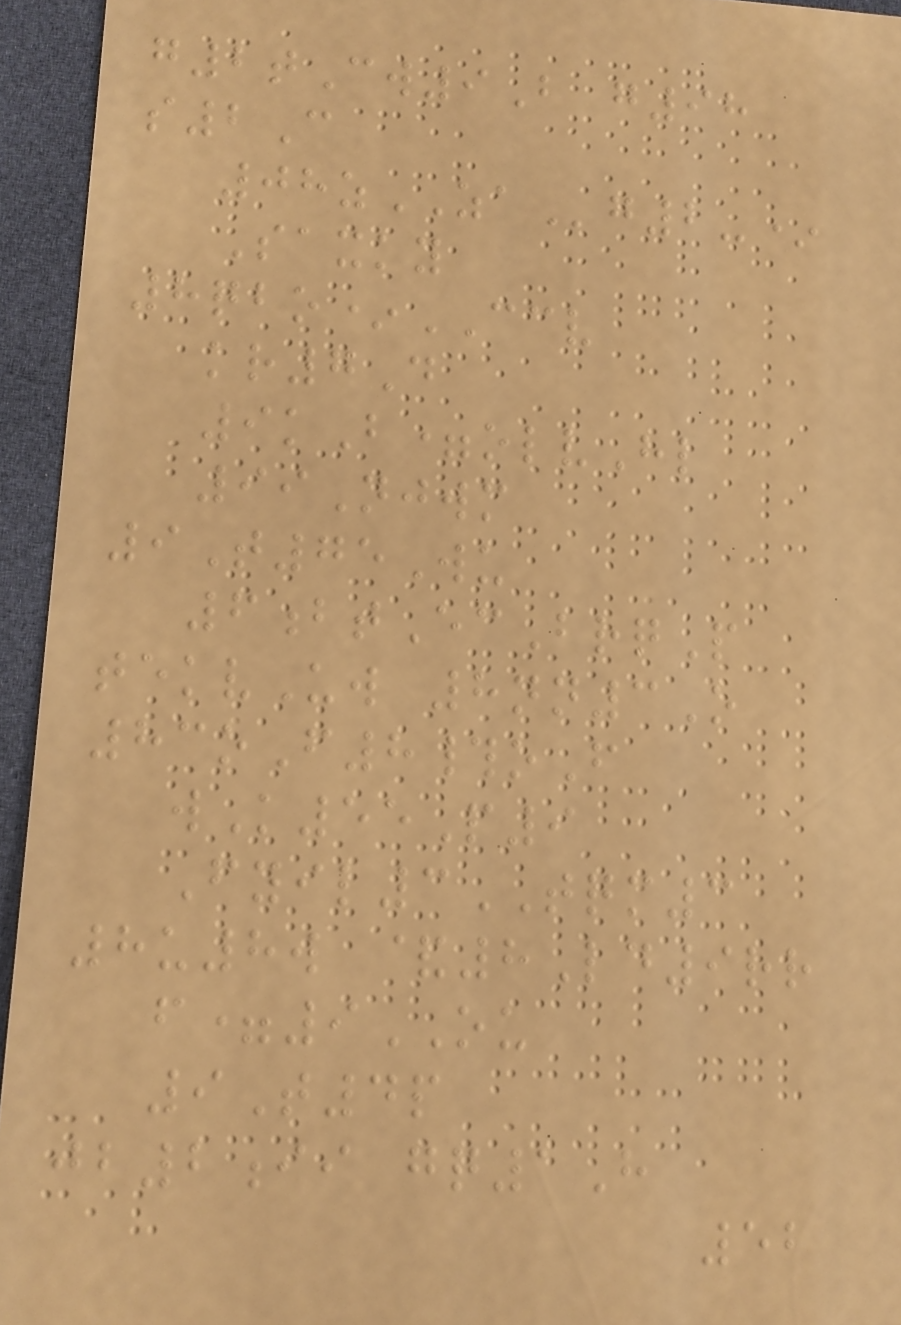g2tCw9B g98
s2C
08zZAg2-*
Saxky
8qbo*CCV
kr7D
9kB=olvHl
99Njwm
9T75Wu
6btEcBrqP
tekvUw 8nn3O
83oF8#oF
wK55P9
Fyil3TQM3
8u8w &8Ld9rr
f=9OU
9T4p
jb2ii gq1H
52
